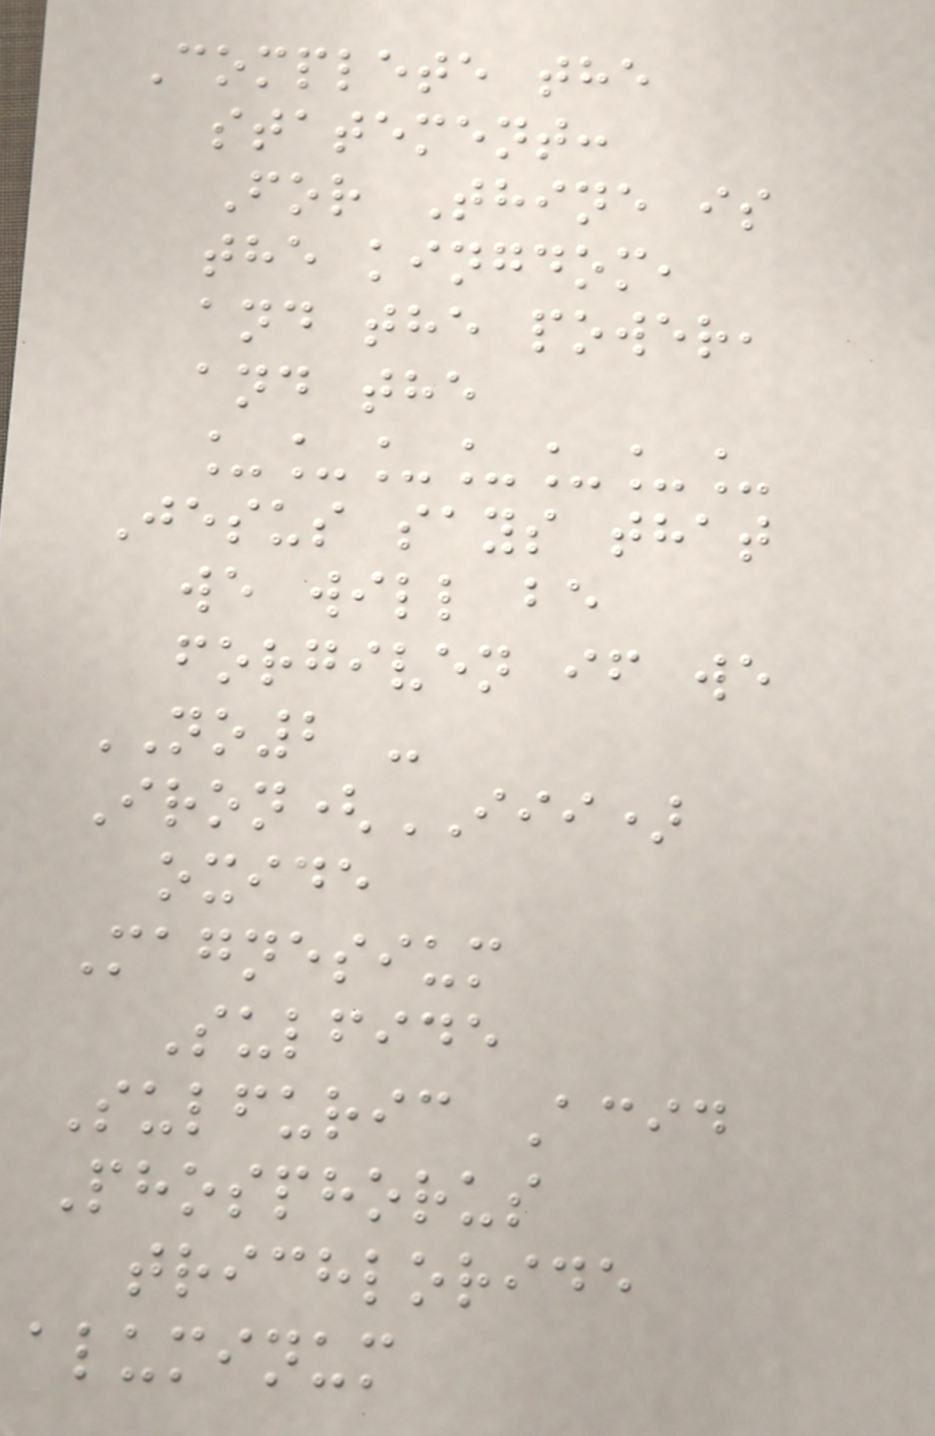Complete the
statement:
For Thine is
the kingdom,
and the power,
and the
_______
Jesus says that
we will be
forgiven if we
NO2 -
Iron(III)
oxide
Magnesium
Sulfide
Sulfuric Acid
Phosphorus
trichloride
aluminum
